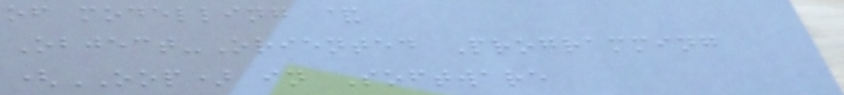of modelling &
Object-Oriented Programming
(OOP) in Software
